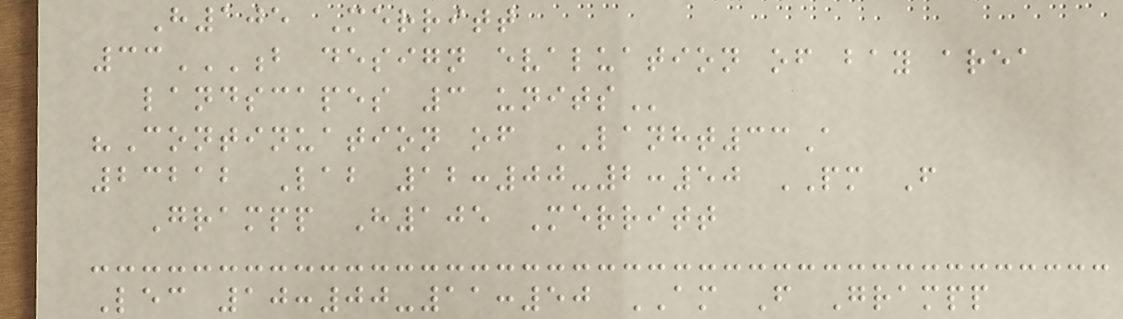H105 Merritt
33B DESIGN EVALUATION OF BAY AREA
LANDSCAPES 3 UNITS
"Continuation of LANHT33A
23212 Lab 12:00-2:50 PM F
Grampp H105 Merritt
Lec 10:00-11:50 AM F Grampp
